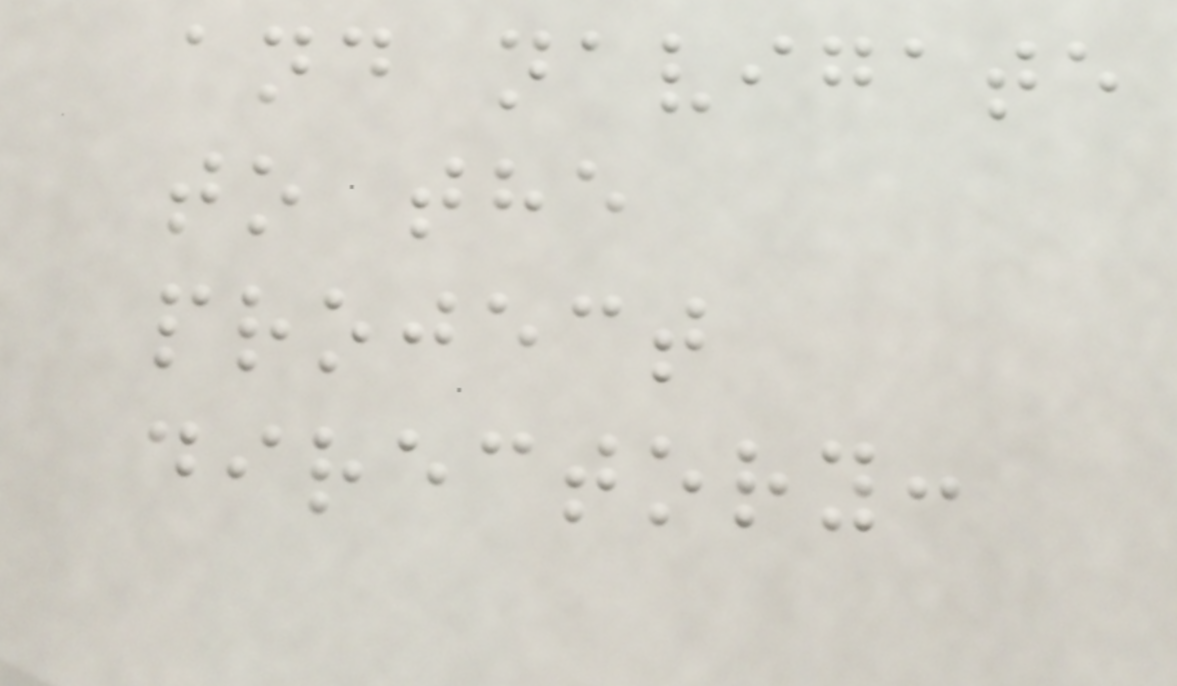and navigate
to the
project
directory:
